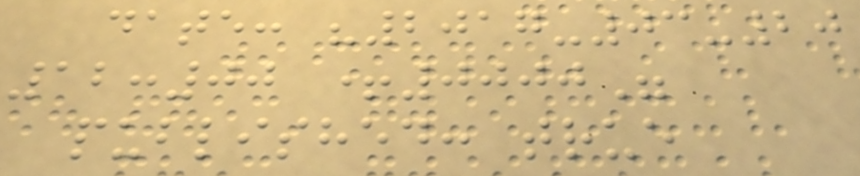date: "2017-03-20
12:00 +0000"
published: true
